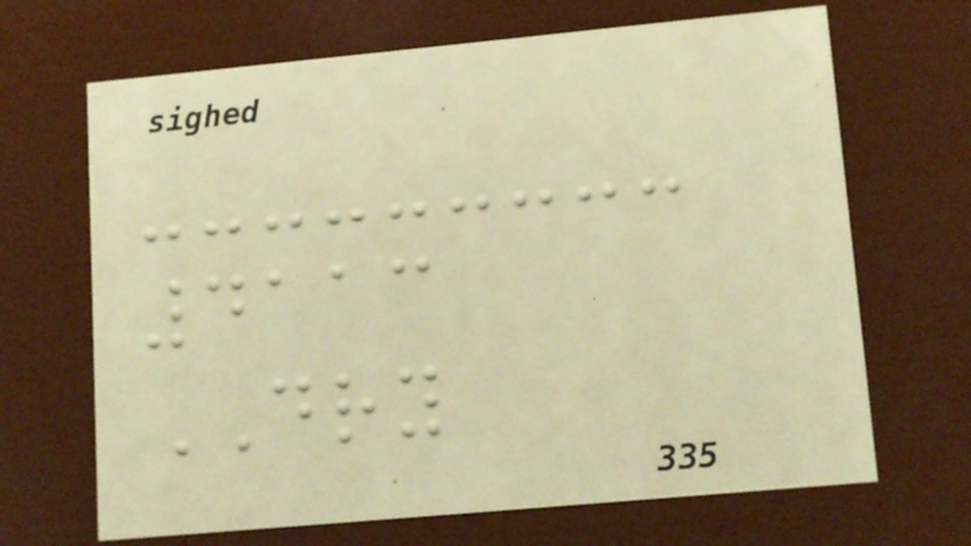4113
DRY
